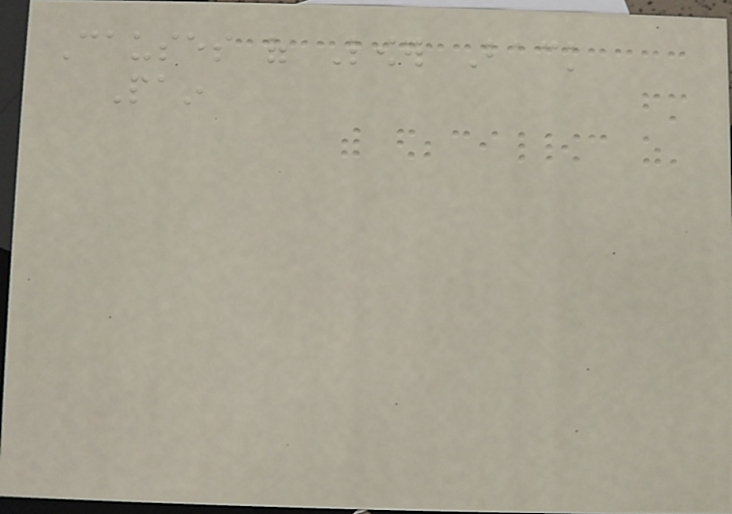Causes of Lower Back
Pain
